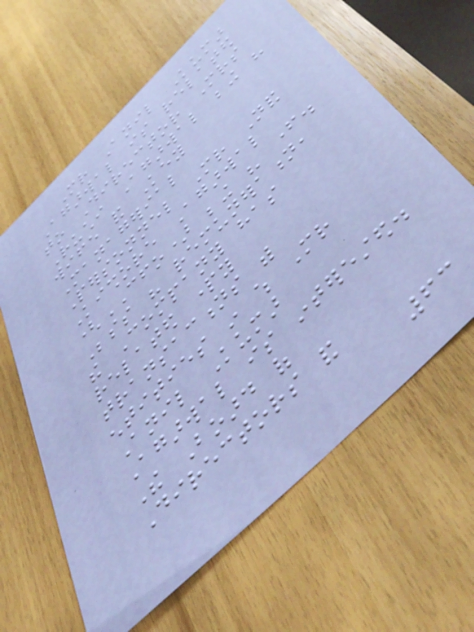Mr Anil Kumar
Agarwal is related
to Director Mrs
Ruchi Agarwal being his
wife and Key
Managerial
Personnel Mr Nand
Kishore Agarwal
(CFO) being his father.
Besides his remuneration,
the Company has
related party
transactions with
entities in which Mr
Anil Kumar
Agarwal is interested.
The Board of
Directors and
63
